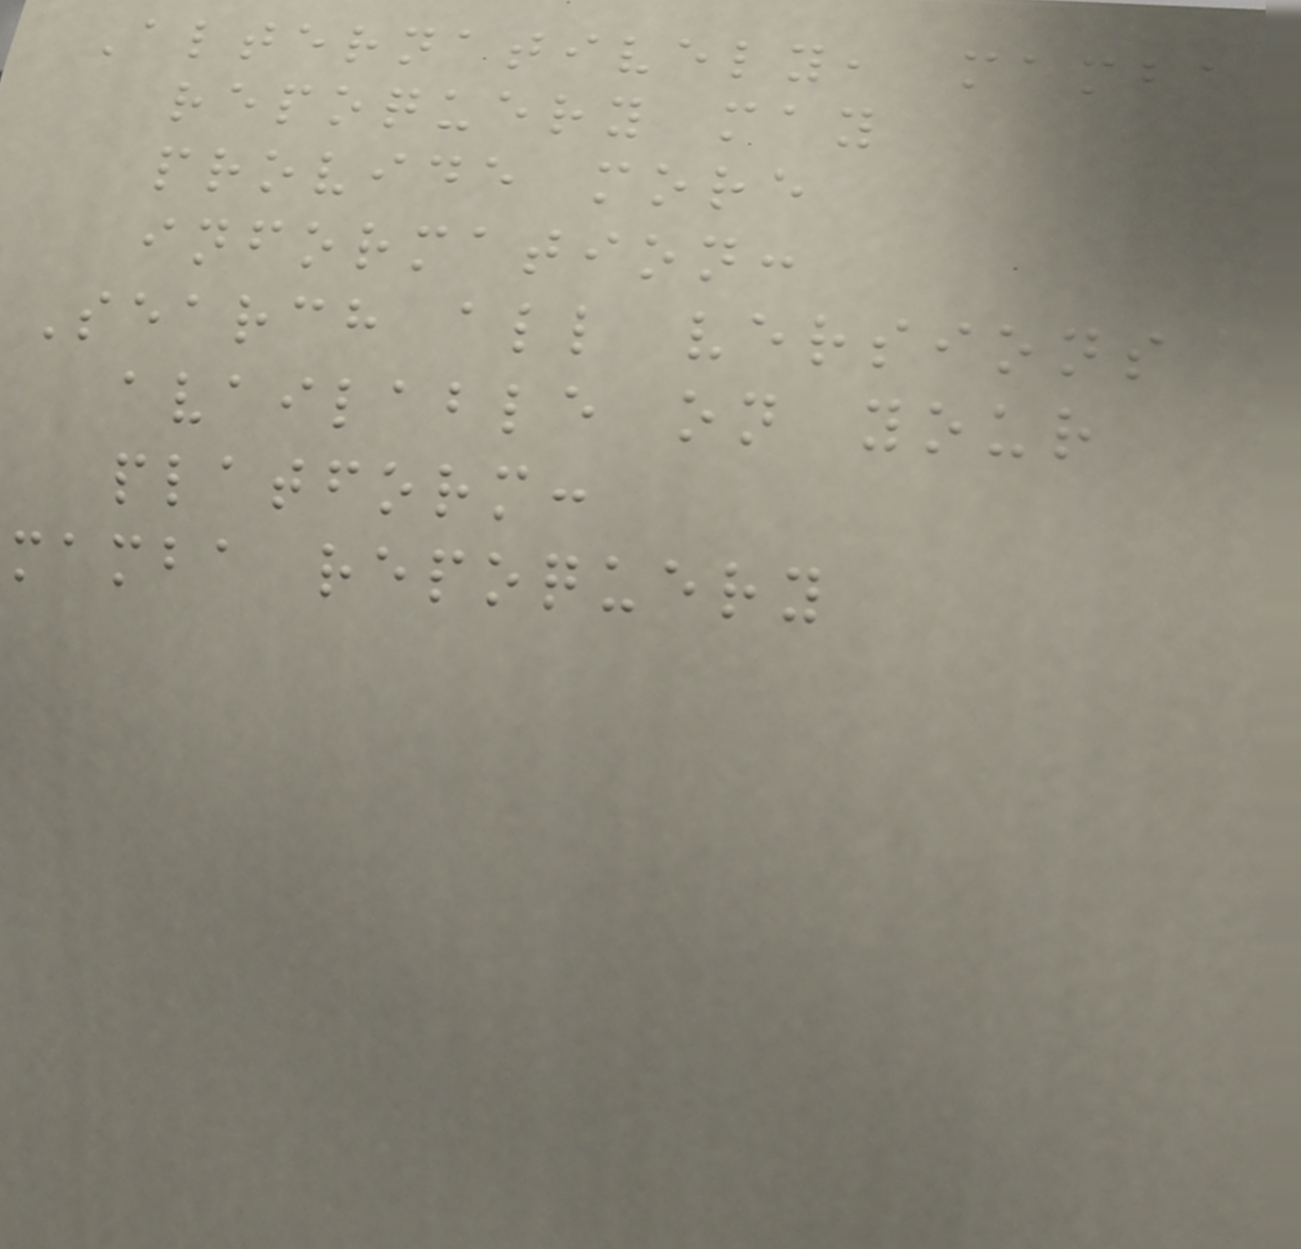Alternatively, mamba
repoquery may
provide more
information:
Search all versions
available on your
platform:
mamba repoquery
